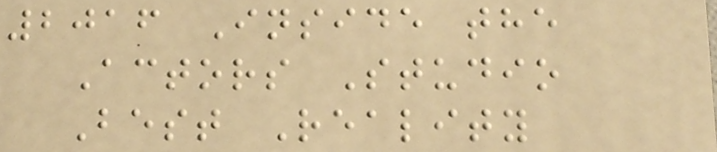2016 Inside the
Actors Studio
Best Reality
